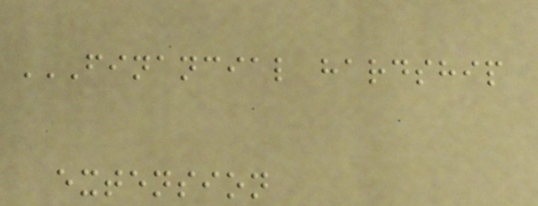FINANCIAL HARDSHIP
EXTENSION
